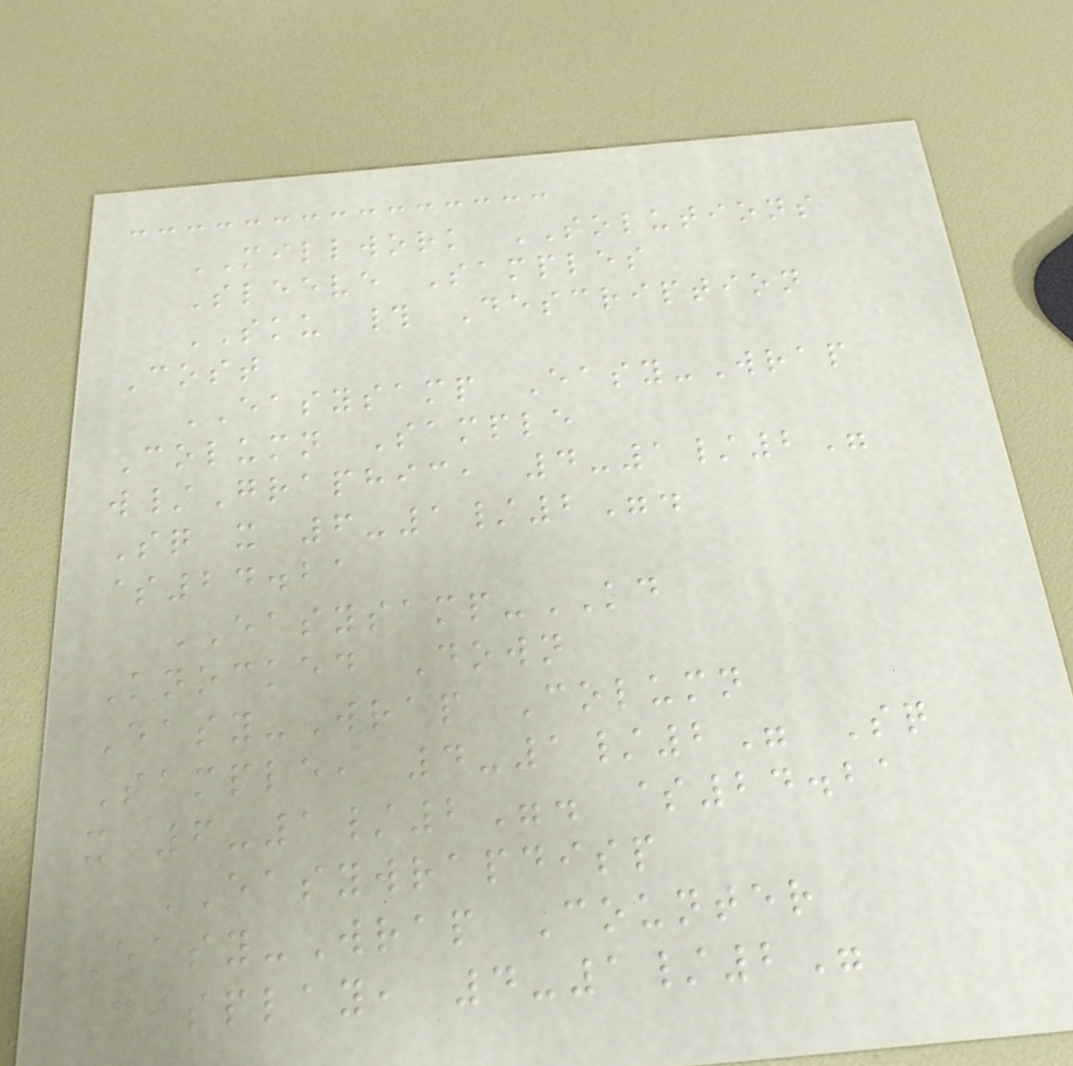MILLWORK SOLUTIONS
Sleeve Samples
SKU # Description
Cost
EASYSAMP Easy-Wrap
Column Sample
w/Graphic, 4-1/2"
Sq x 6-1/2".
$24.21
EASYSAMP-KD
Knocked Down
Easy-Wrap Column
Sample, 4-1/2" Sq
x 6-1/2". $24.21
EASYWRAPDISP
Easy-Wrap Counter
Display, 4-1/2"
